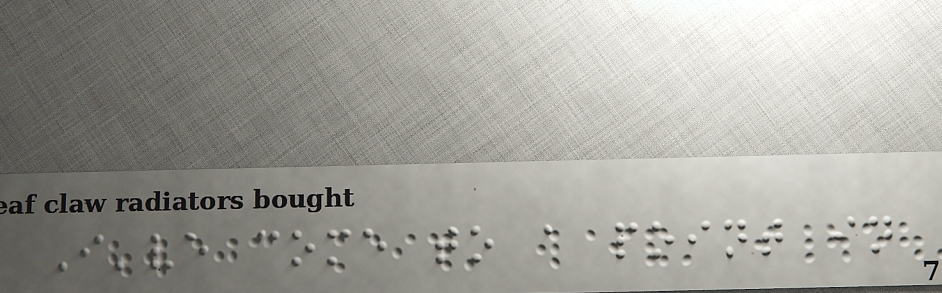I've come to a point in
